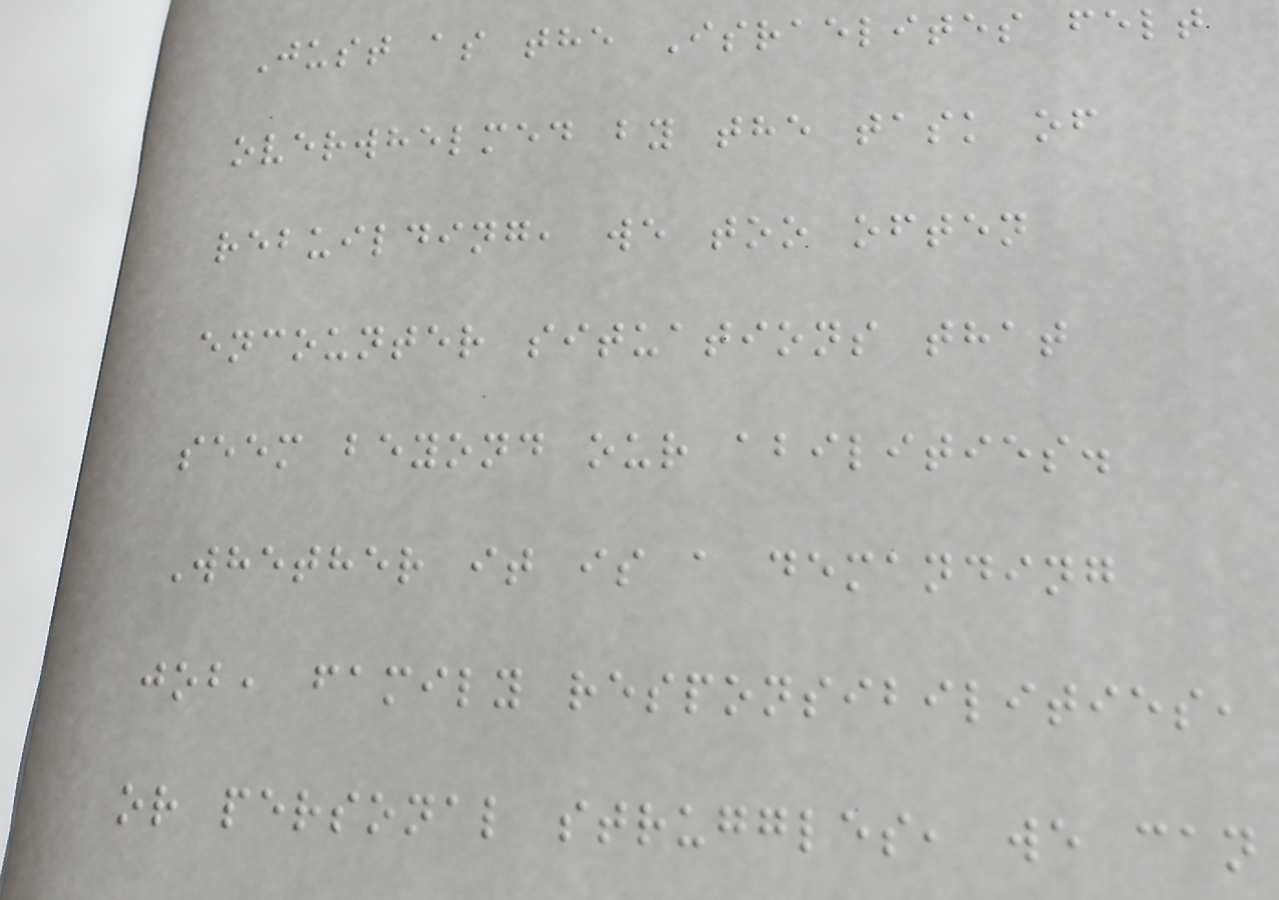Just as the Israelites felt
overwhelmed by the task of
rebuilding, we too often
encounter situations that
seem beyond our abilities.
Whether it is a demanding
job, family responsibilities,
or personal struggles, we can
